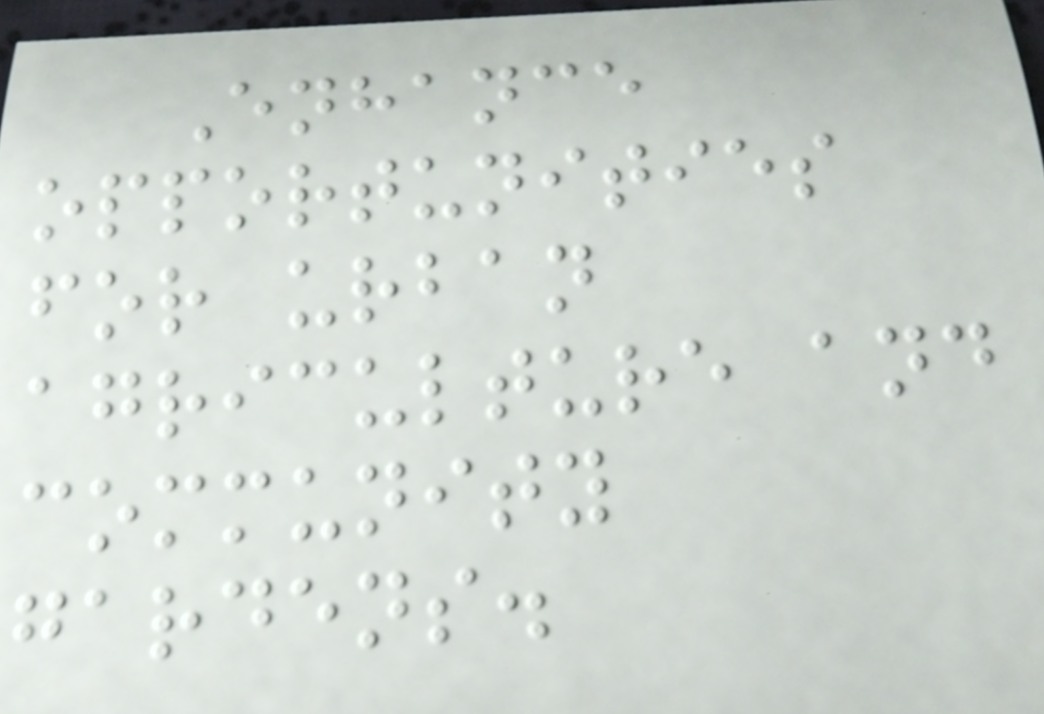Enhance
opportunities
for urban
agriculture and
community
gardens.
